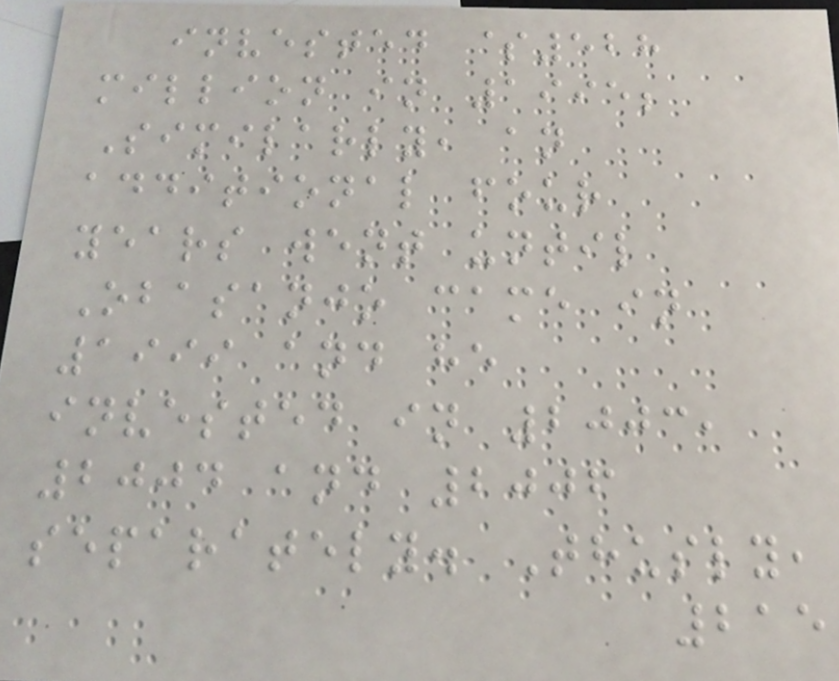invested $528
million in 1995;
Similarly, an
additional four
years went until
Obasanjo came in
1999 and he
invested in 2003,
2004 and 2006
separately. Thusly,
215
